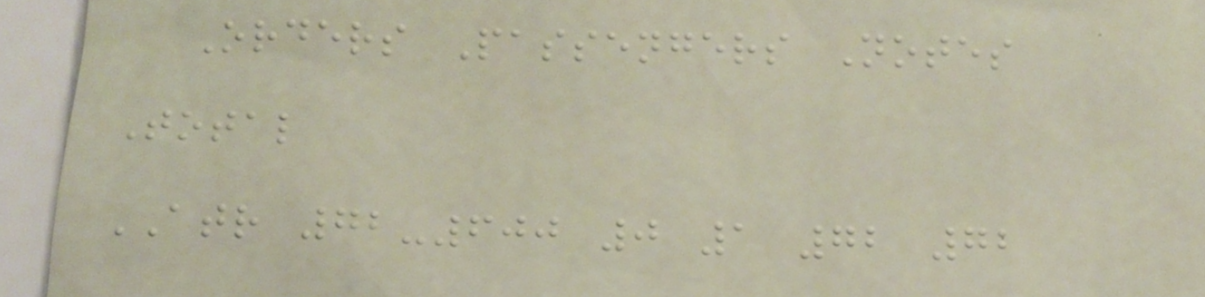Orders Passengers Notes
Total
ATR 72-600 0 1 72 72
